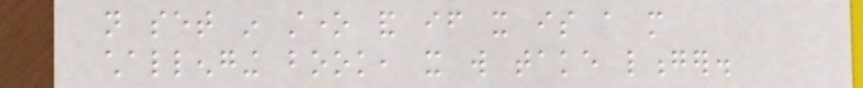not set in stone and if it is a more
challenging book, it will take longer.
